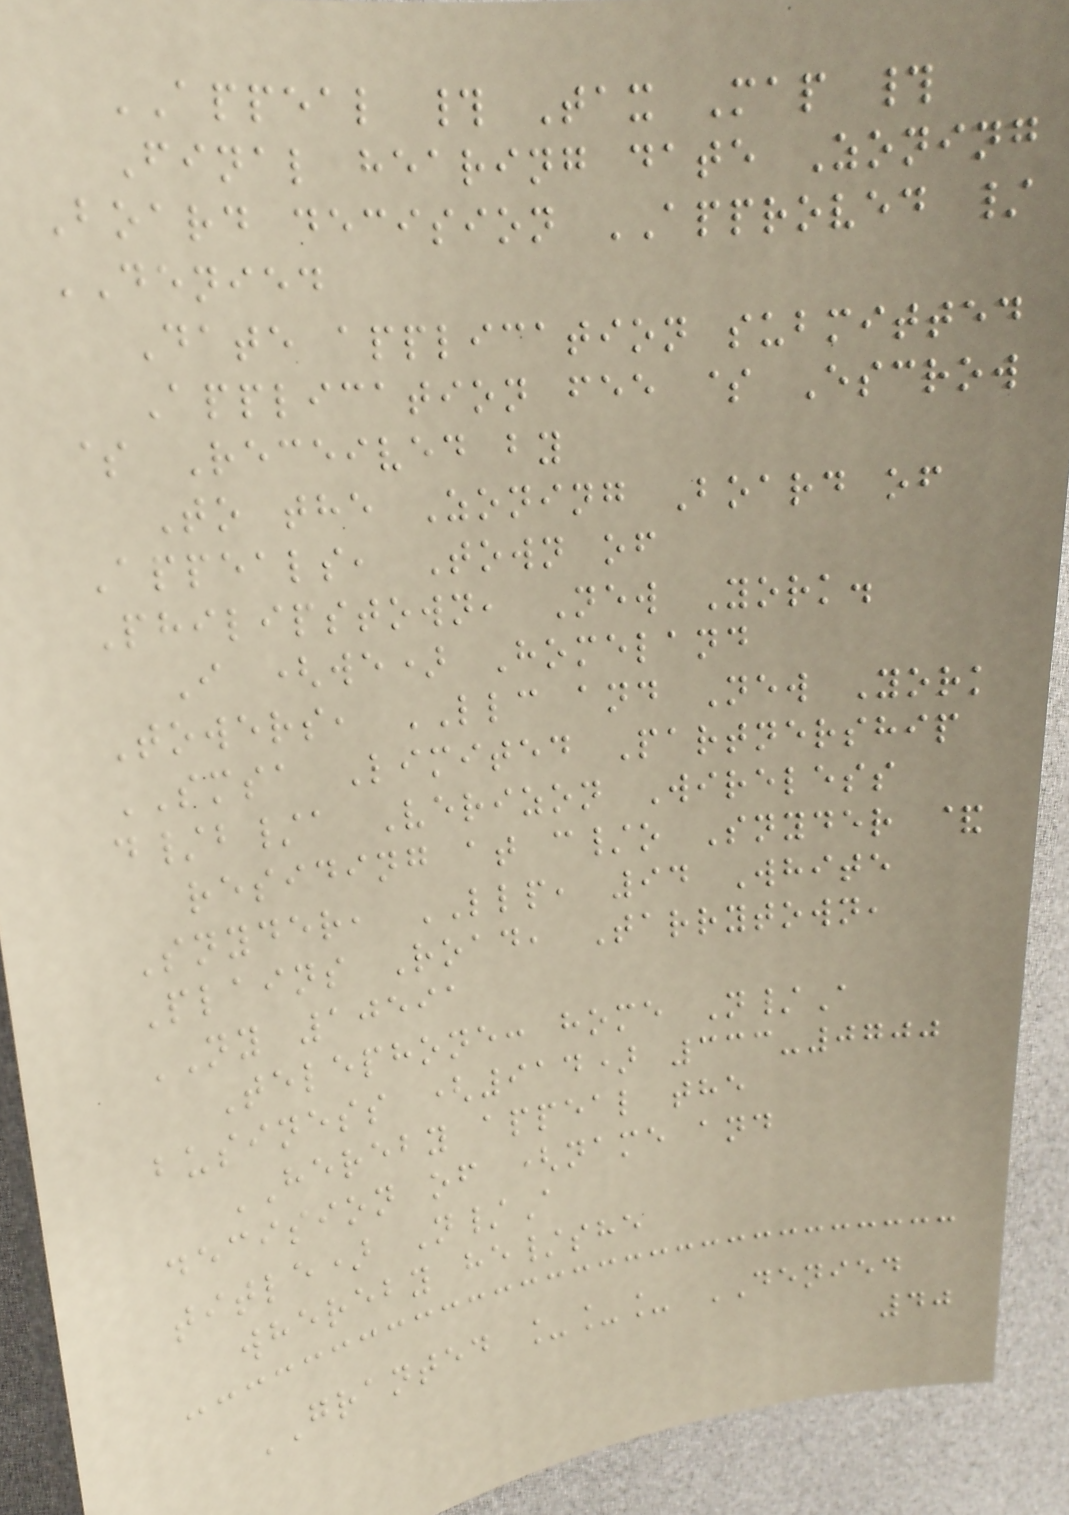APPEAL # Tax Map #
Final hearing date Zoning
Board decision APPROVED /
DENIED
Date application submitted
Application fee $ Escrow
$ Received by
To the Zoning Board of
Appeals, Town of
Philipstown, New York.
I (we) Homeland
Towers, LLC and New York
SMSA Limited Partnership
d/b/a Verizon Wireless
residing at c/o Snyder &
Snyder, LLP, 94 White
Plains Road, Tarrytown,
NY 10591
Telephone: home N/A
business (914) 333-0700
HEREBY appeal the
decision of (name and
title) N/A
whereby he/she
GRANTED ___ DENIED
40
